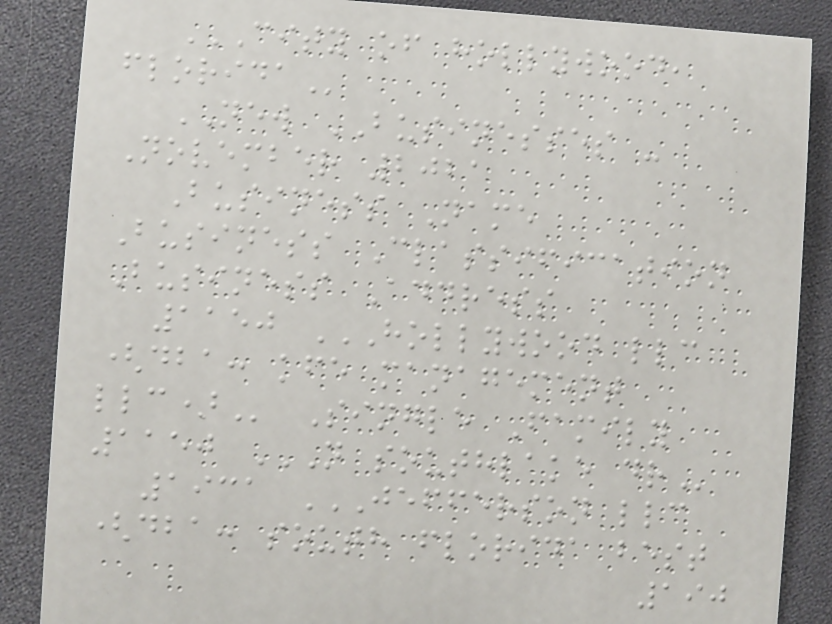CITY OF HOLLYWOOD,
FLORIDA
NEW BUSINESSES -
November 2021
Business Name
Business Classification
Business Address
1150 HOLLYWOOD LLC
(DBA: KFE MANAGEMENT
LLC) Single Family
1150 N SOUTHLAKE DR
1931 JEFFERSON LLC
(DBA: SOUTH FLORIDA BEST
190
